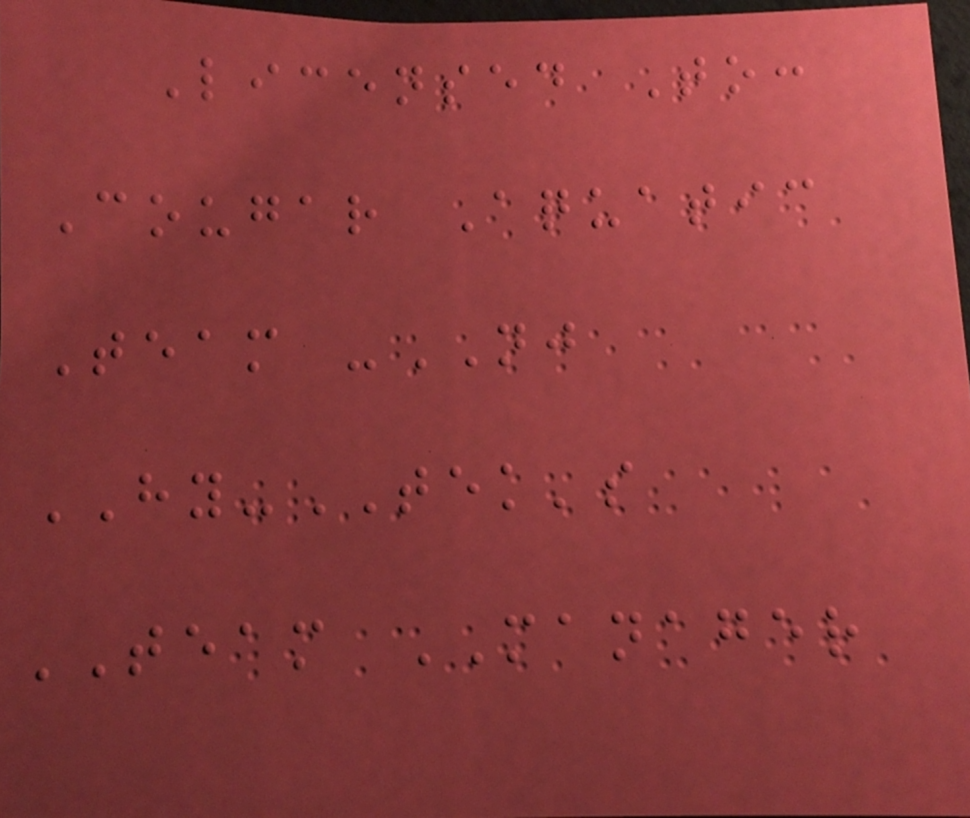Licensed To:
Cougar Aquatic
Team -NJ
HY-TEK's
TEAM MANAGER
